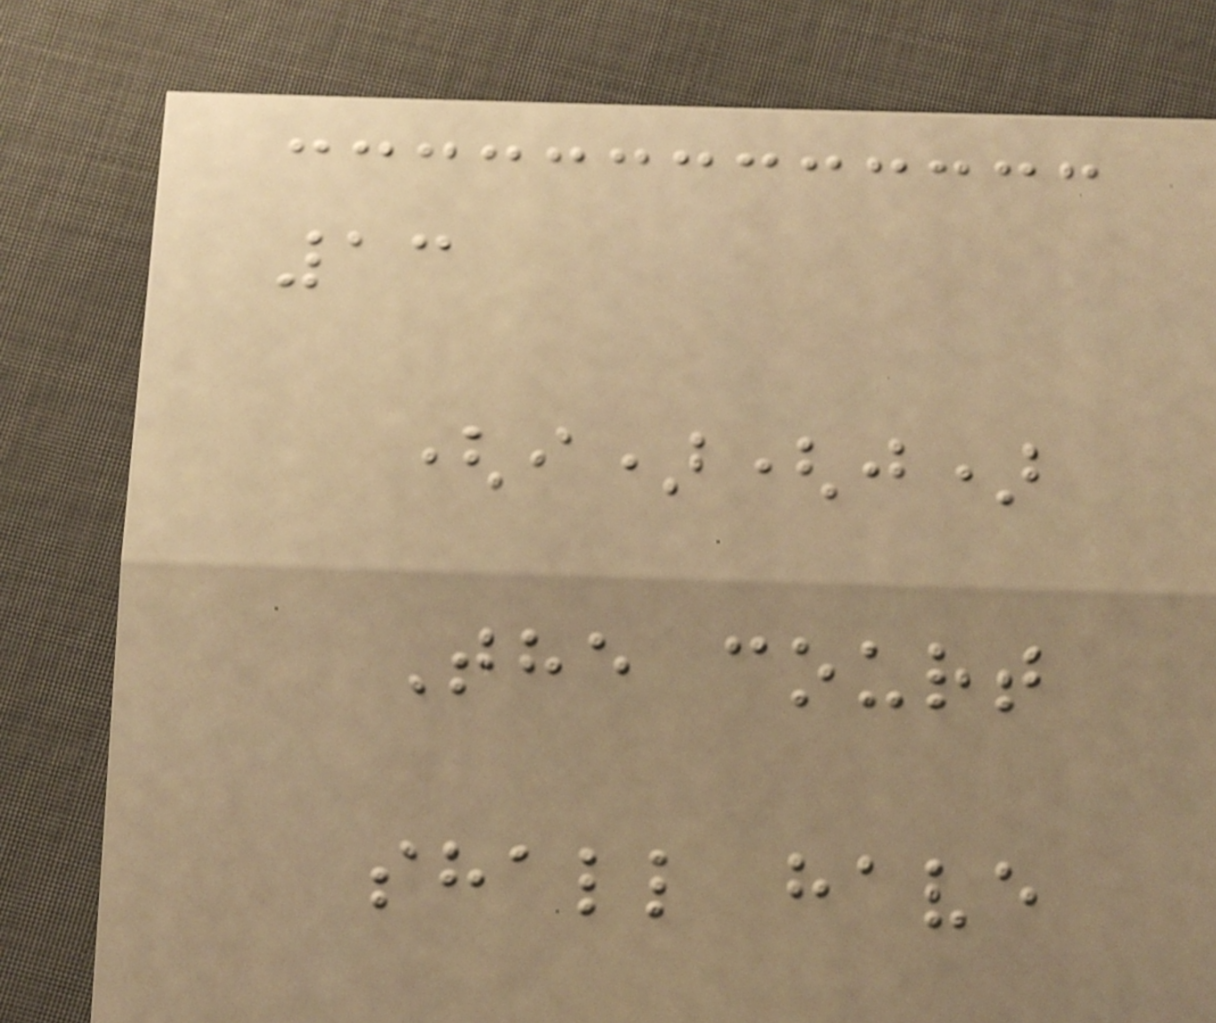13
(i)(j)
The court
shall have
